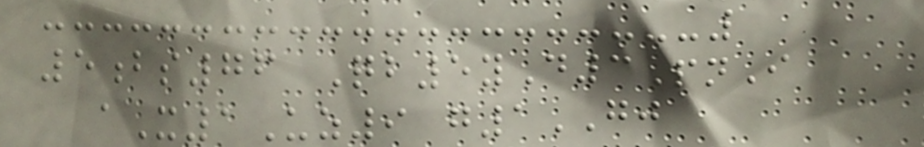5bs76 Qb5yD3PnI
aX1Uz9 g1GJ
